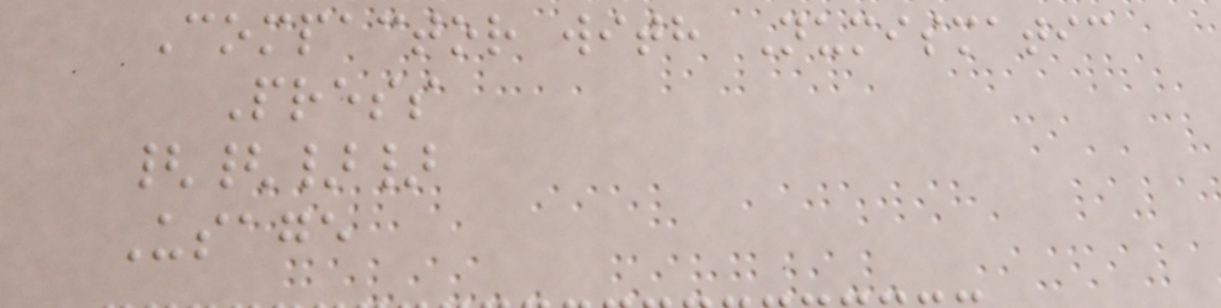Compactor with Numismatic
Press
{{}}
Usage
